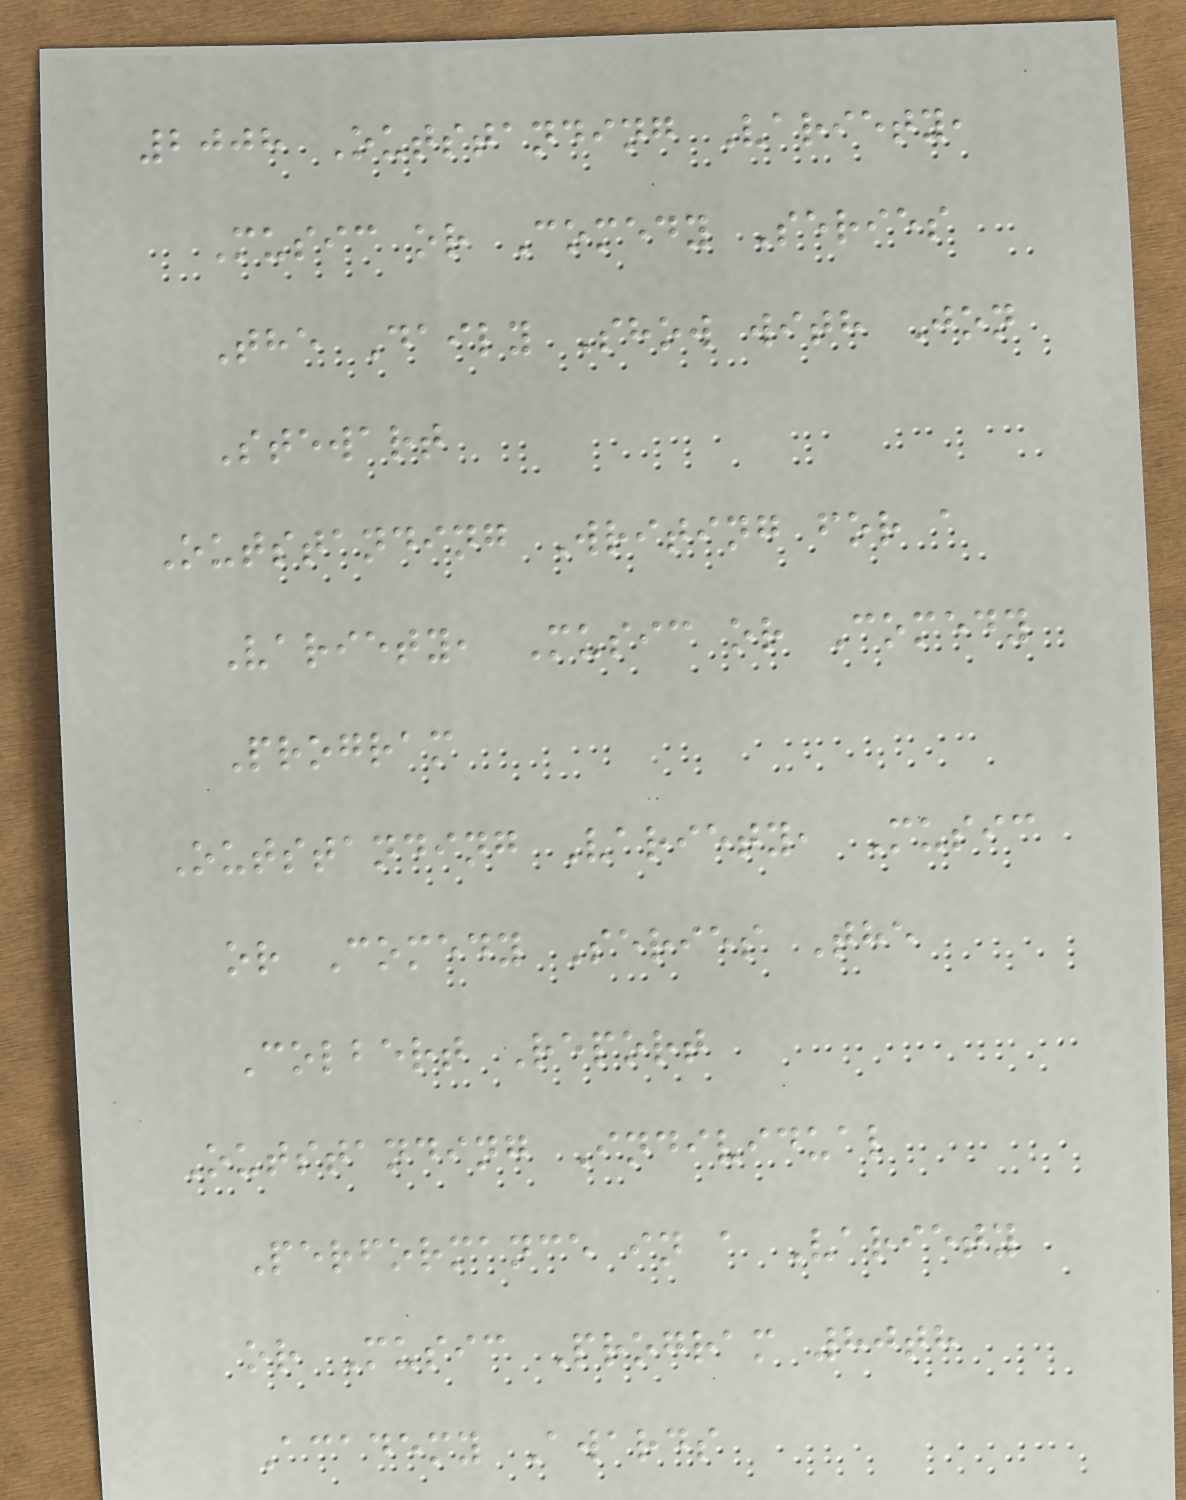2008 Outstanding Variety,
Music or Comedy Series
The Daily Show with Jon
Stewart
Outstanding Writing for a
Variety, Music or Comedy
Program
Outstanding Variety, Music
or Comedy Series The
Colbert Report
Outstanding Individual
Performance in a Variety
or Music Program 80th
Academy Awards
